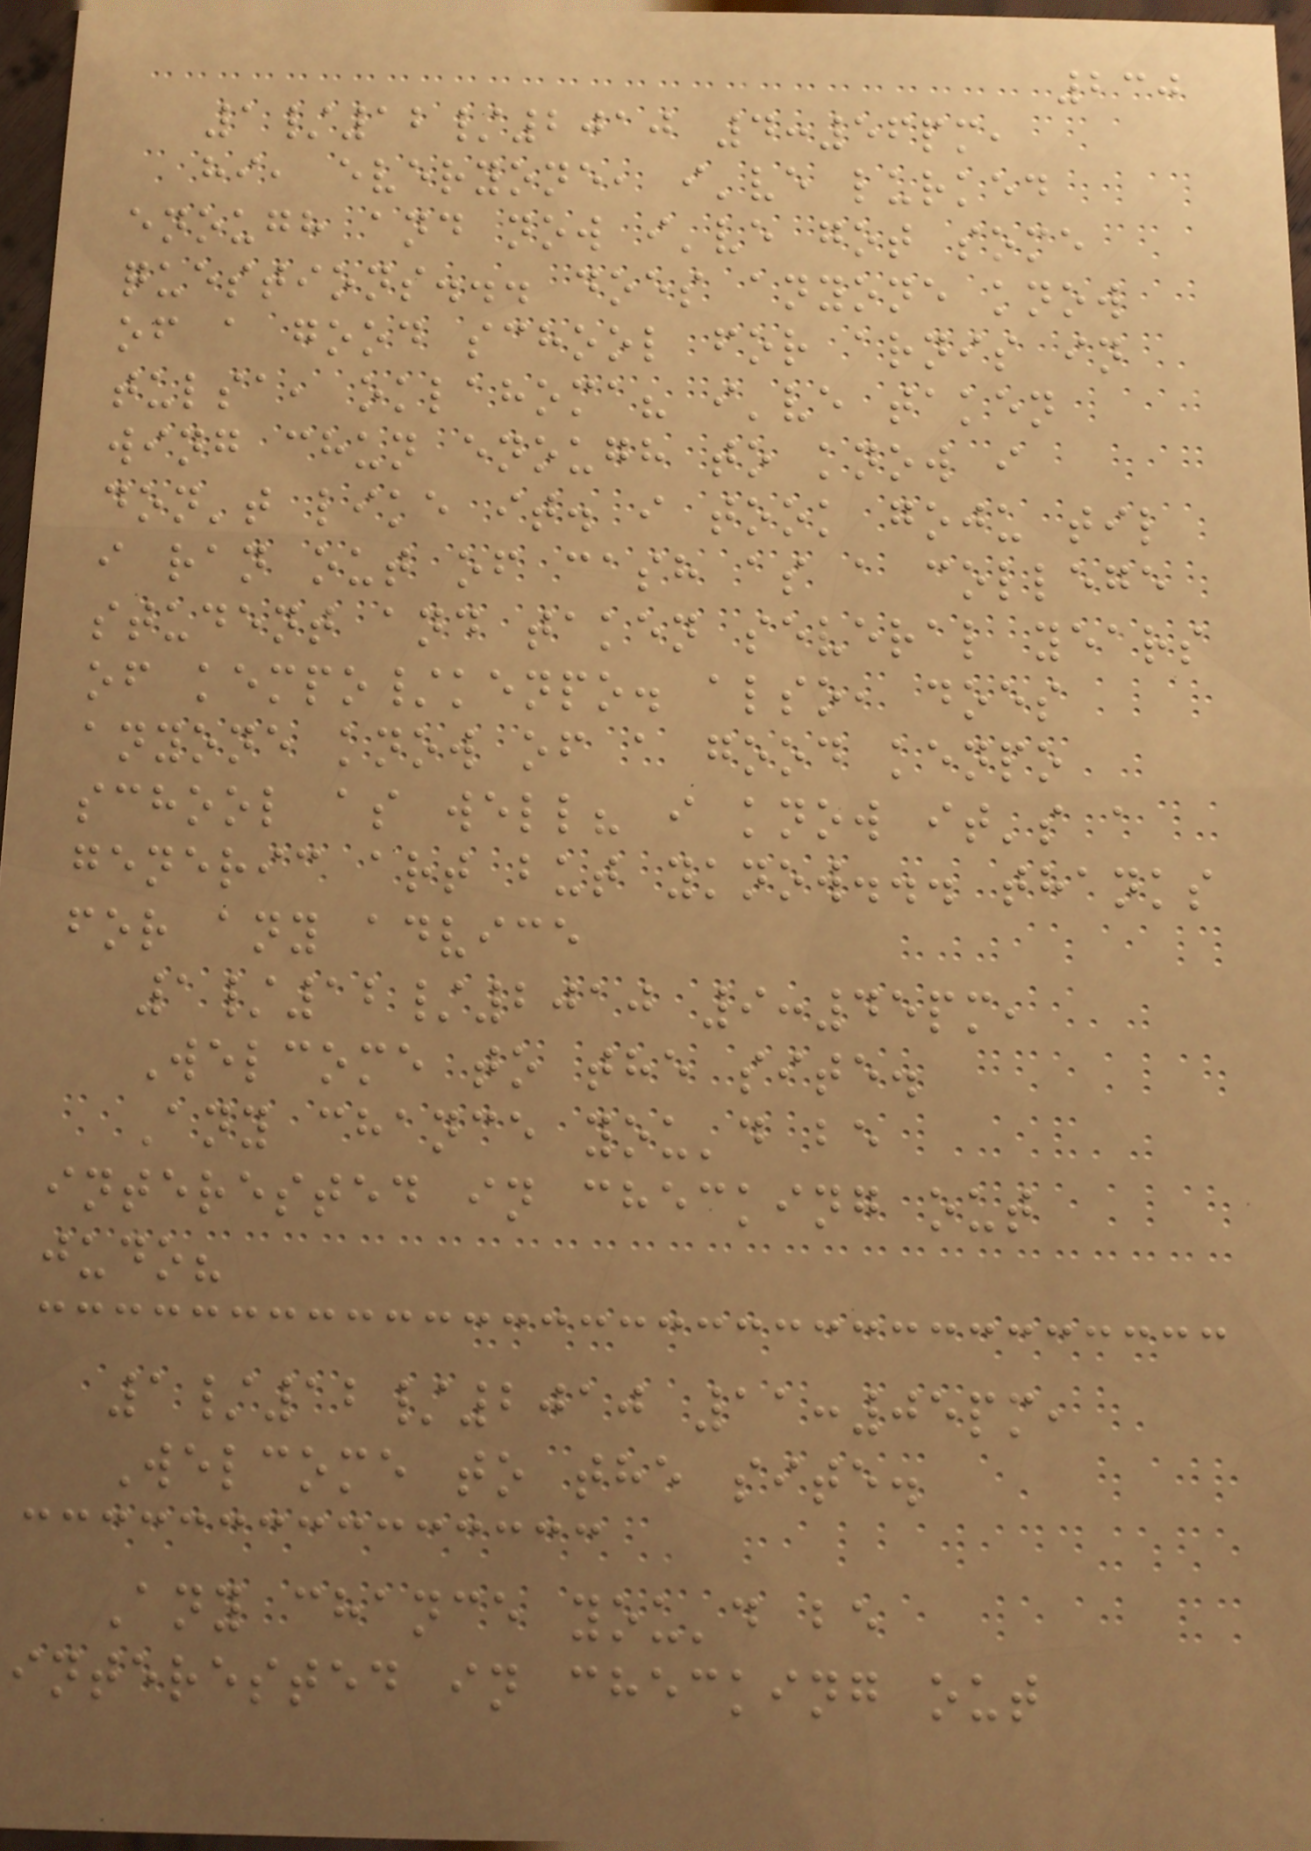230
1/12/2010 4:56pm,
hi, everyone, i've lurked
enough and now i've got some
questions... does anyone know
of a good school for arnis in
tulsa, oklahoma? i've taken
wing chun enough to know i
don't like it. i took goju til
i ran out of cash as a college
student and taken several years
of kempo/kenpo. also, does
anyone know of a good kenpo
school as well? i know it's a
generic art but yknow... thanks
for any advice
1/12/2010 9:45pm,
Welcome to the site.
Any chance you'd be
interested in checking out
judo?
1/12/2010 11:05pm,
Welcome to the site.
Any chance you'd be
interested in checking out
